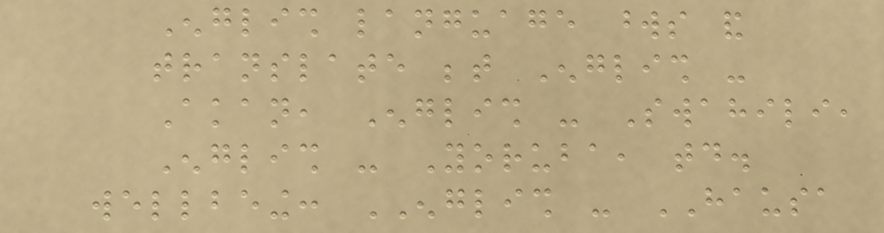English language words and
translate between English -
Akan, English - Swahili,
English - Yoruba, today.
wellbeing: ENGLISH - HAUSA
